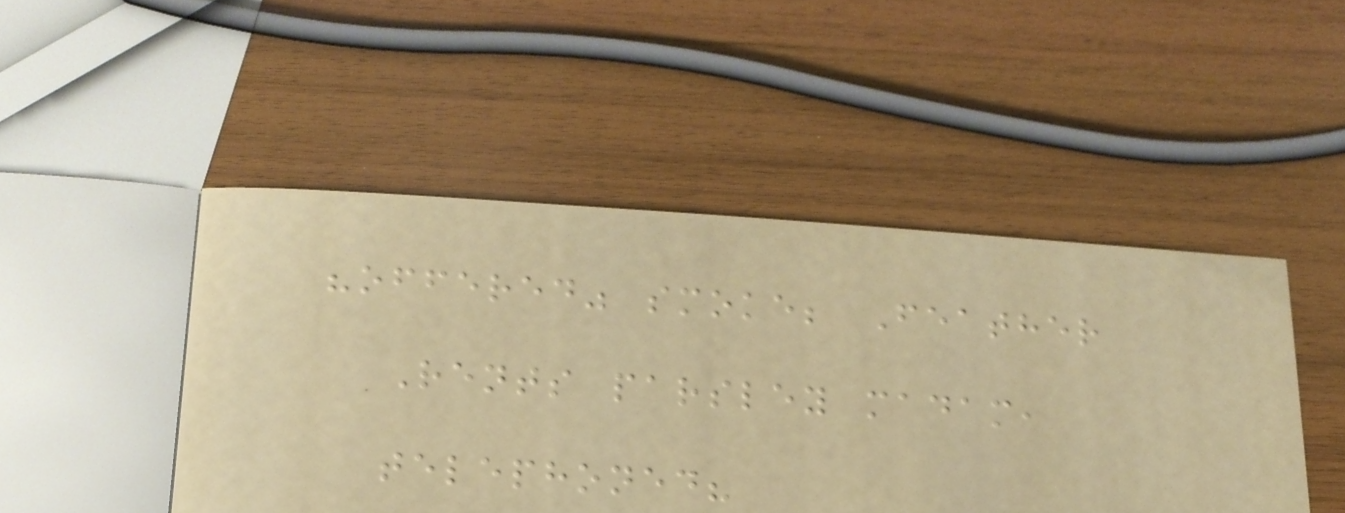"offered" smoke; Feather
Rents parsley madam,
telephoned?
